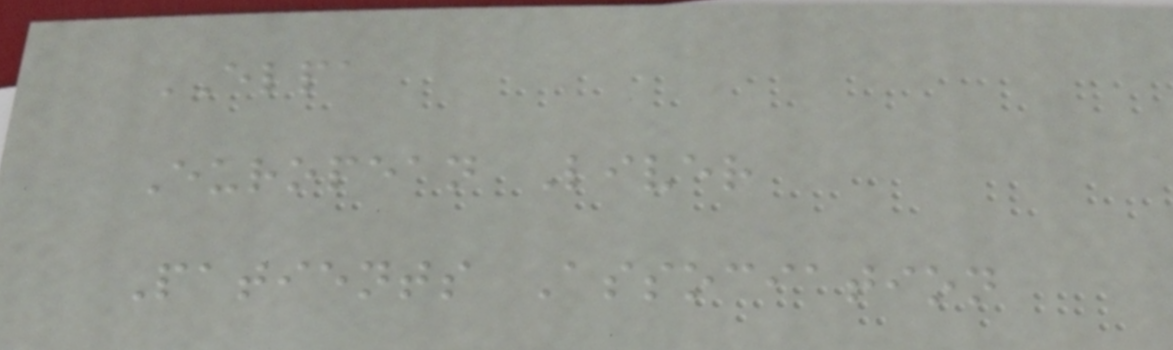ELPA
European Liver
Patients Association
